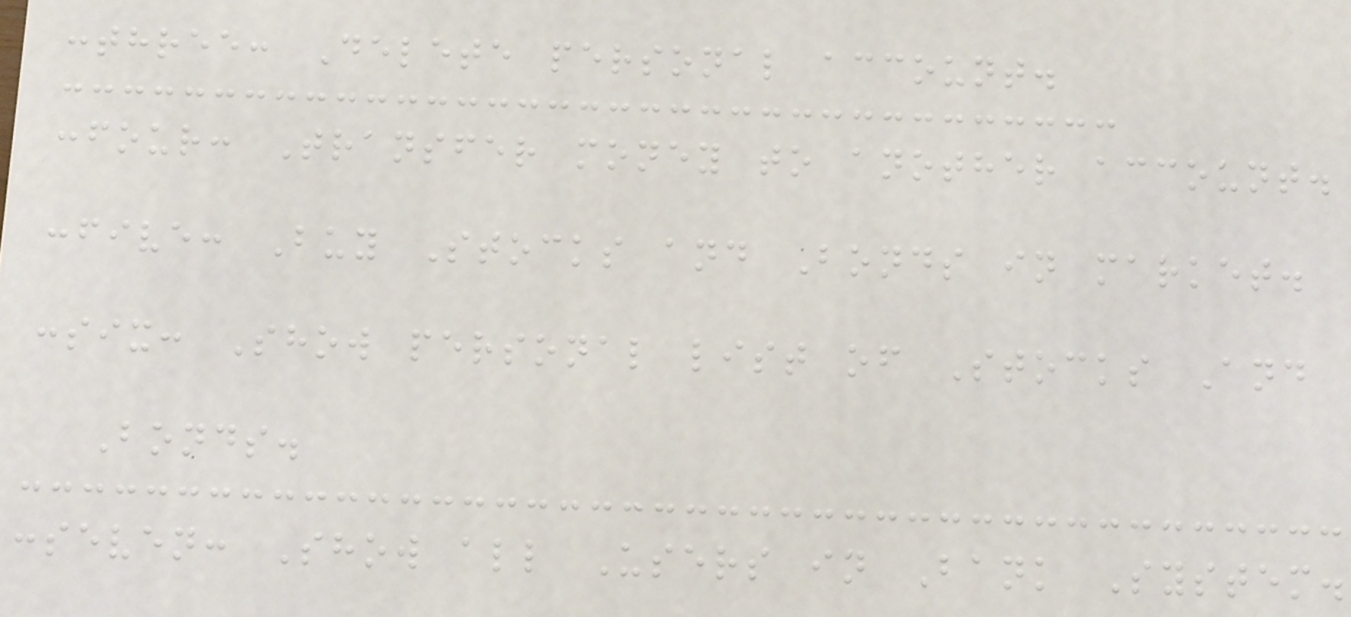:three: Delete personal account.
:four: Transfer money to another account.
:five: Buy Stocks and Bonds in market.
:six: Show personal list of Stocks And
Bonds.
:seven: Show all Users in Bank System.
